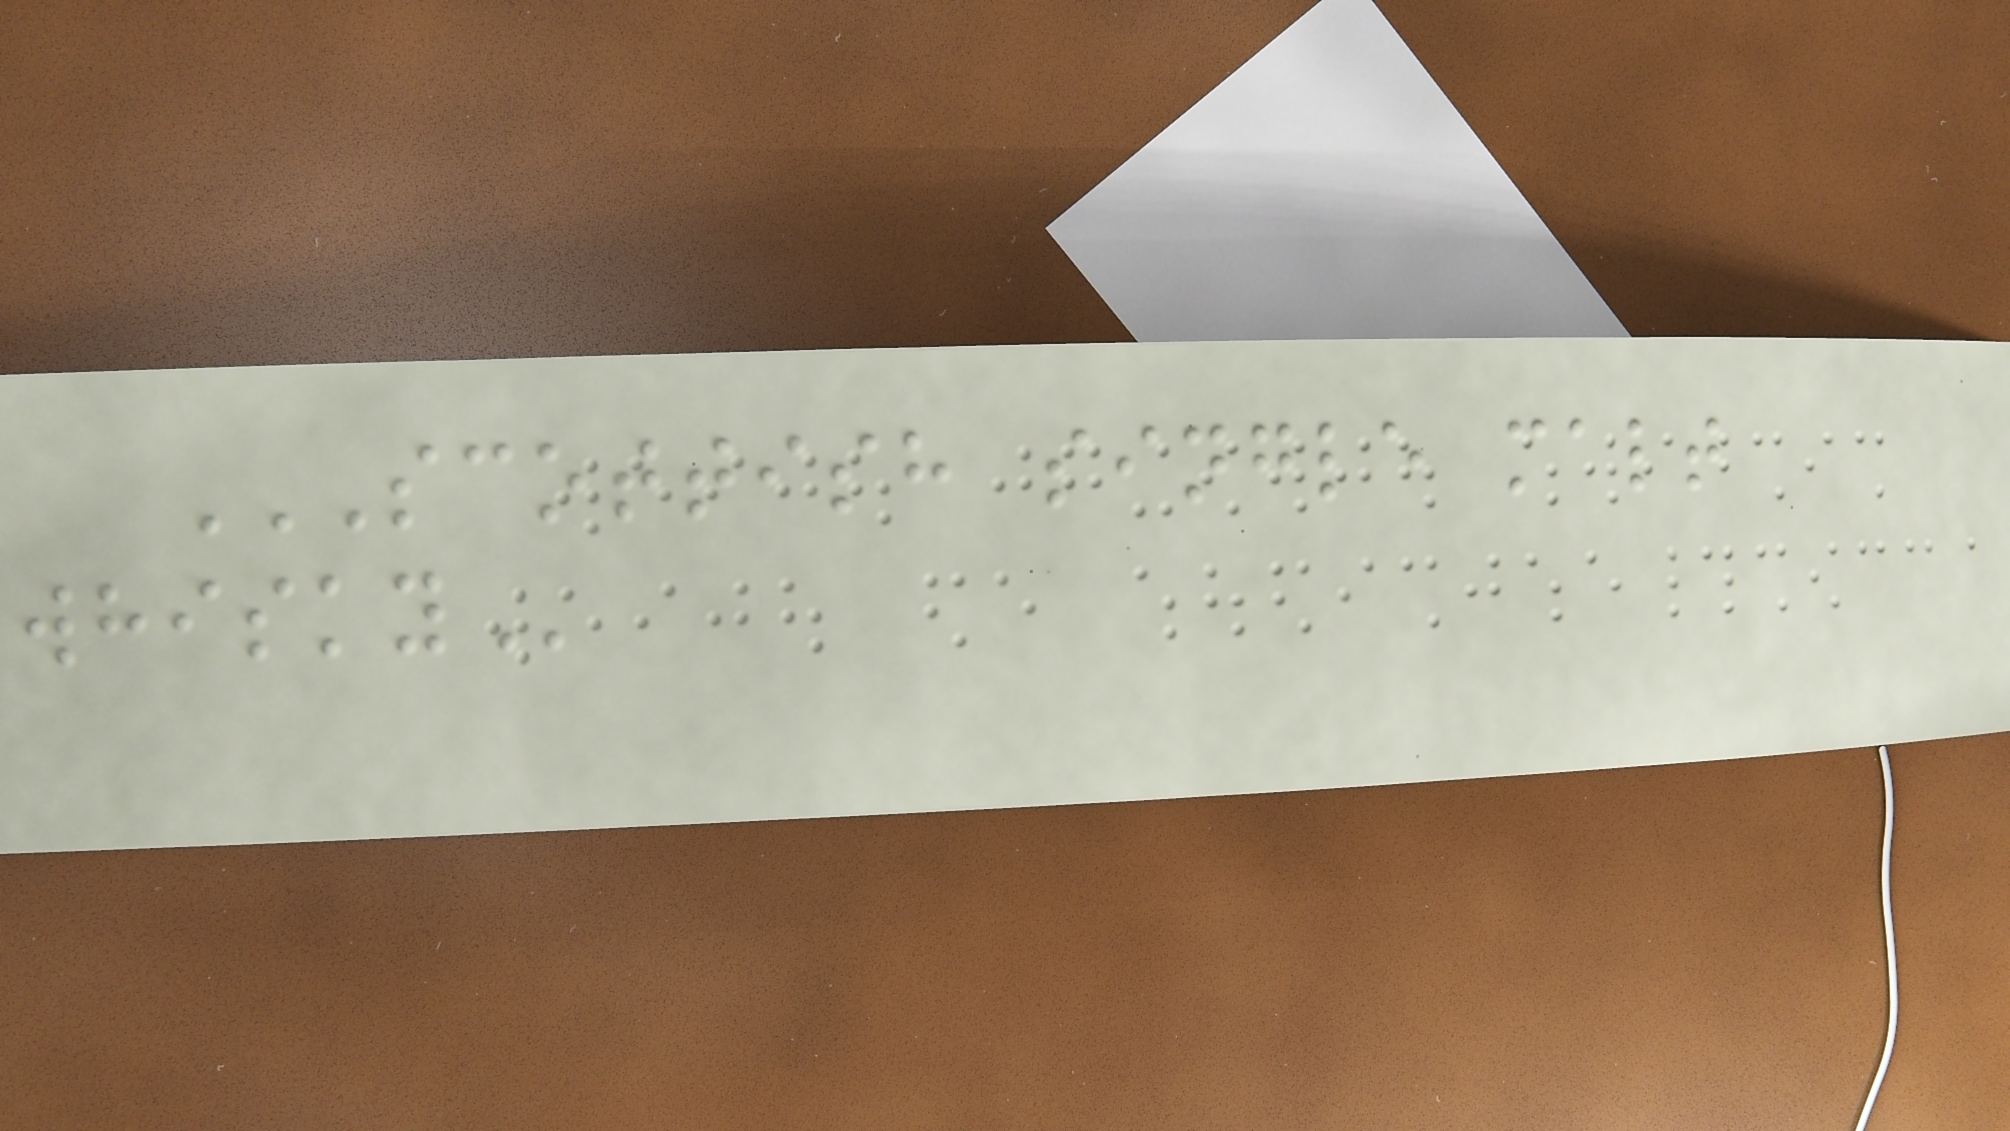SCOTTISH SINGLE MALT
WHISKY
